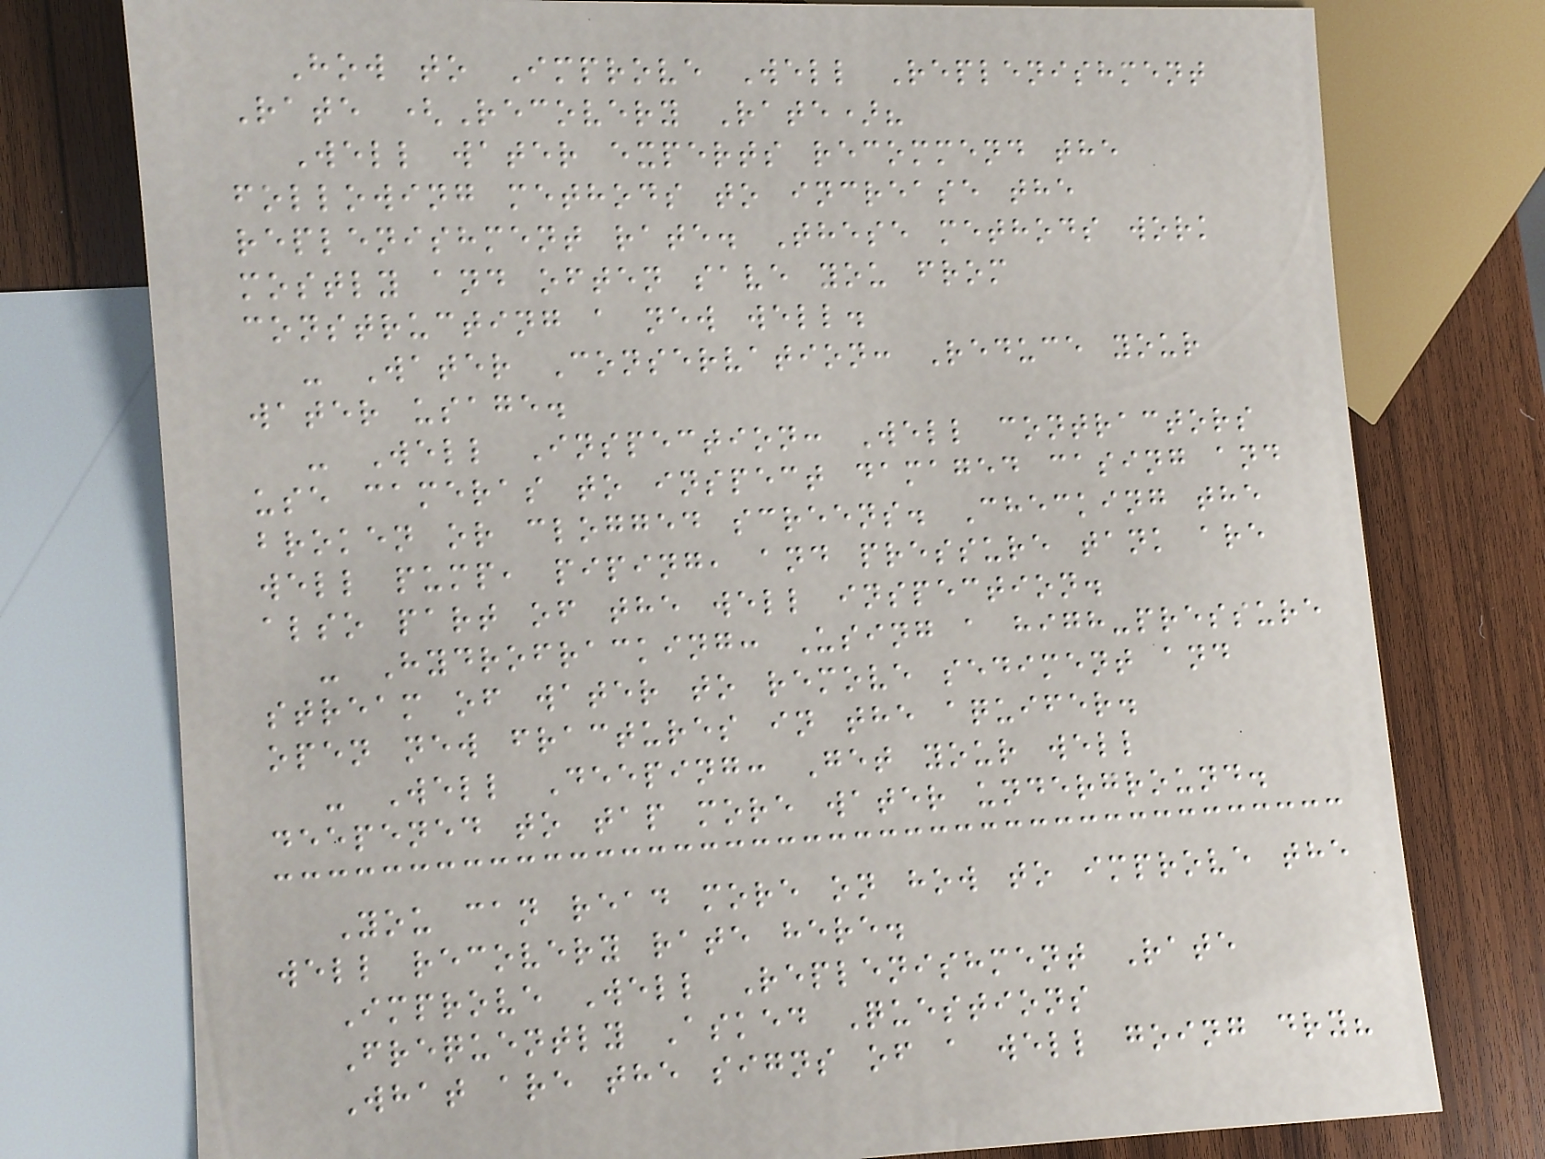How to Improve Well Replenishment
Rate (Recovery Rate)?
Well water experts recommend the
following methods to increase the
replenishment rate. These methods work
mostly and often save you from
constructing a new well.
- Water Conservation: Reduce your
water usage.
- Well Inspection: Well contractors
use cameras to inspect damaged casing and
broken or clogged screens. Checking the
well pump, piping, and pressure tank are
also part of the well inspection.
- Hydrofracking: Using a high-pressure
stream of water to remove sediment and
open new fractures in the aquifer.
- Well Deeping: Get your well
deepened to tap more water underground.
You can read more on how to improve the
well recovery rate here.
Improve Well Replenishment Rate
Frequently Asked Questions
What are the signs of a well going dry?
